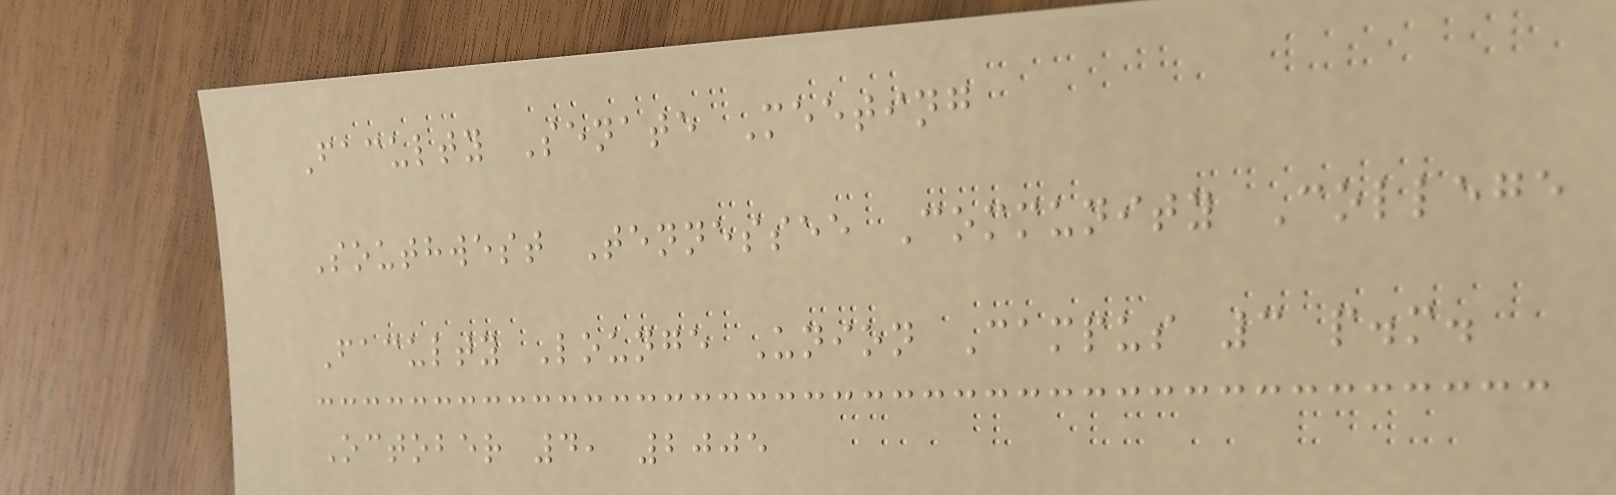Faculty Senate Meeting
Southwest Tennessee Community College
Faculty Lounge Union Campus 3 p.m.
October 4, 2005
